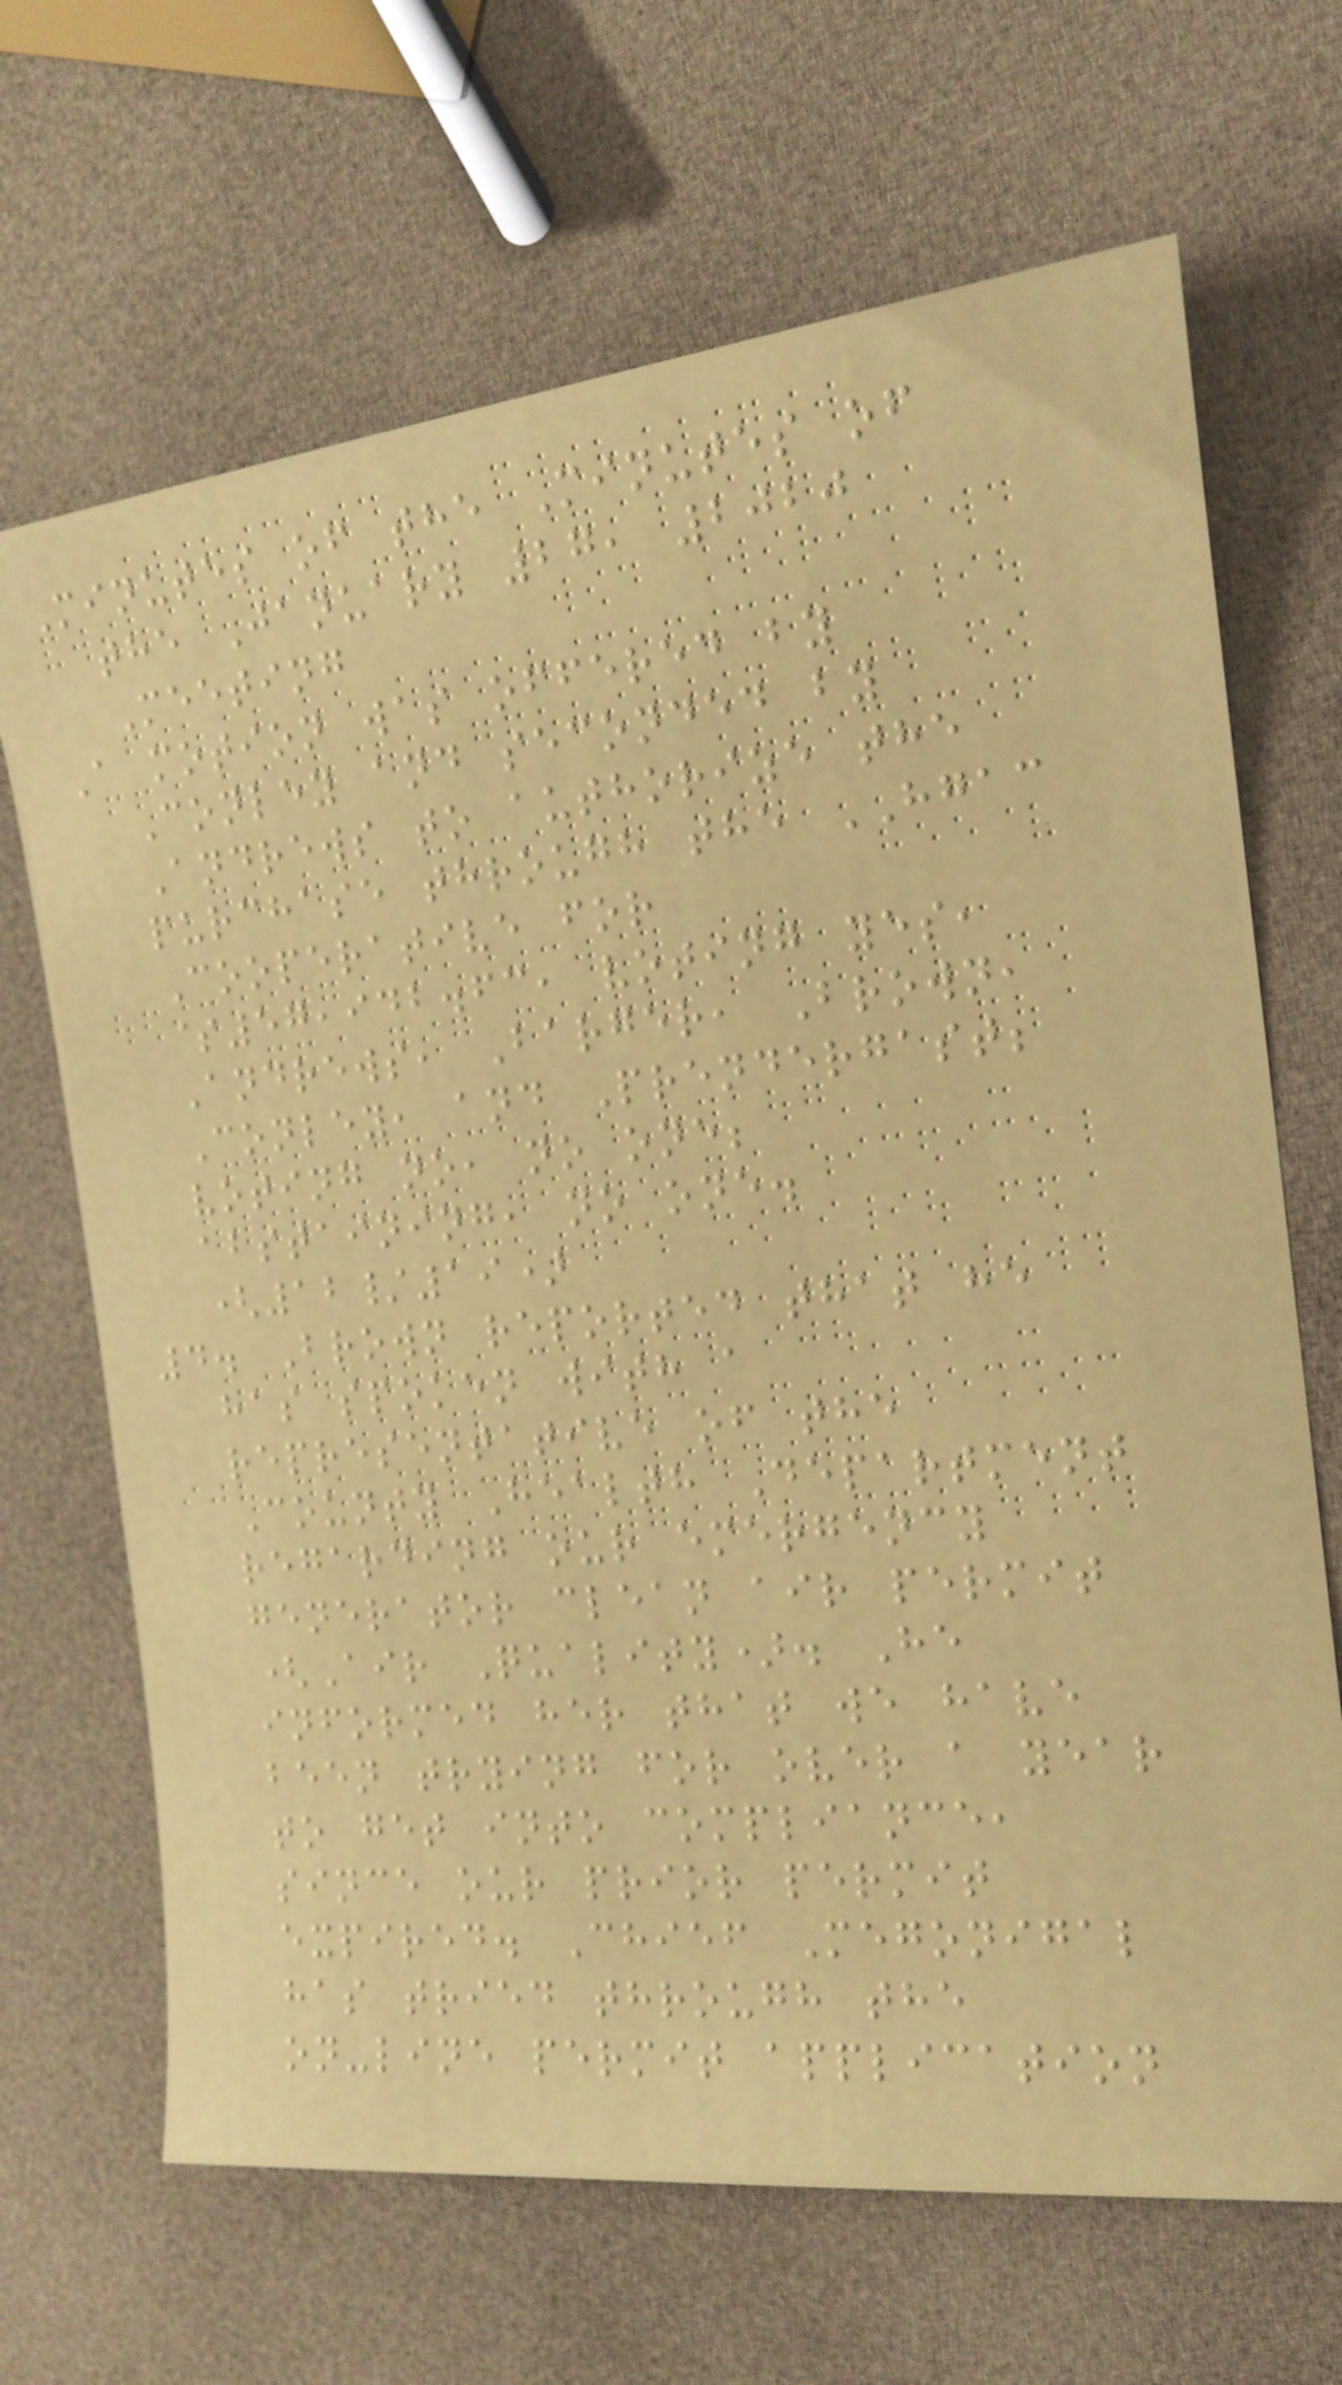Minutes of the Minutes of
the January 27, 2020
Meeting
A motion was offered by
Conley and seconded by
Andrews to authorize the
purchase through the HGAC
Cooperative for
$57,942.63, voting yes,
Andrews, Barger, Brown,
Conley, and Prendergast;
voting no, no one;
abstaining, no one.
(12/19)
4. Brown reported that he
has spoken with a
representative of the
County Health Department
regarding our emergency
generator clean air permit
(Air Quality). He
informed her that we have
been trying for over a year
to get into compliance,
since our prior permit
expired. Chief Megonigal
has tried through the
on-line permit application
